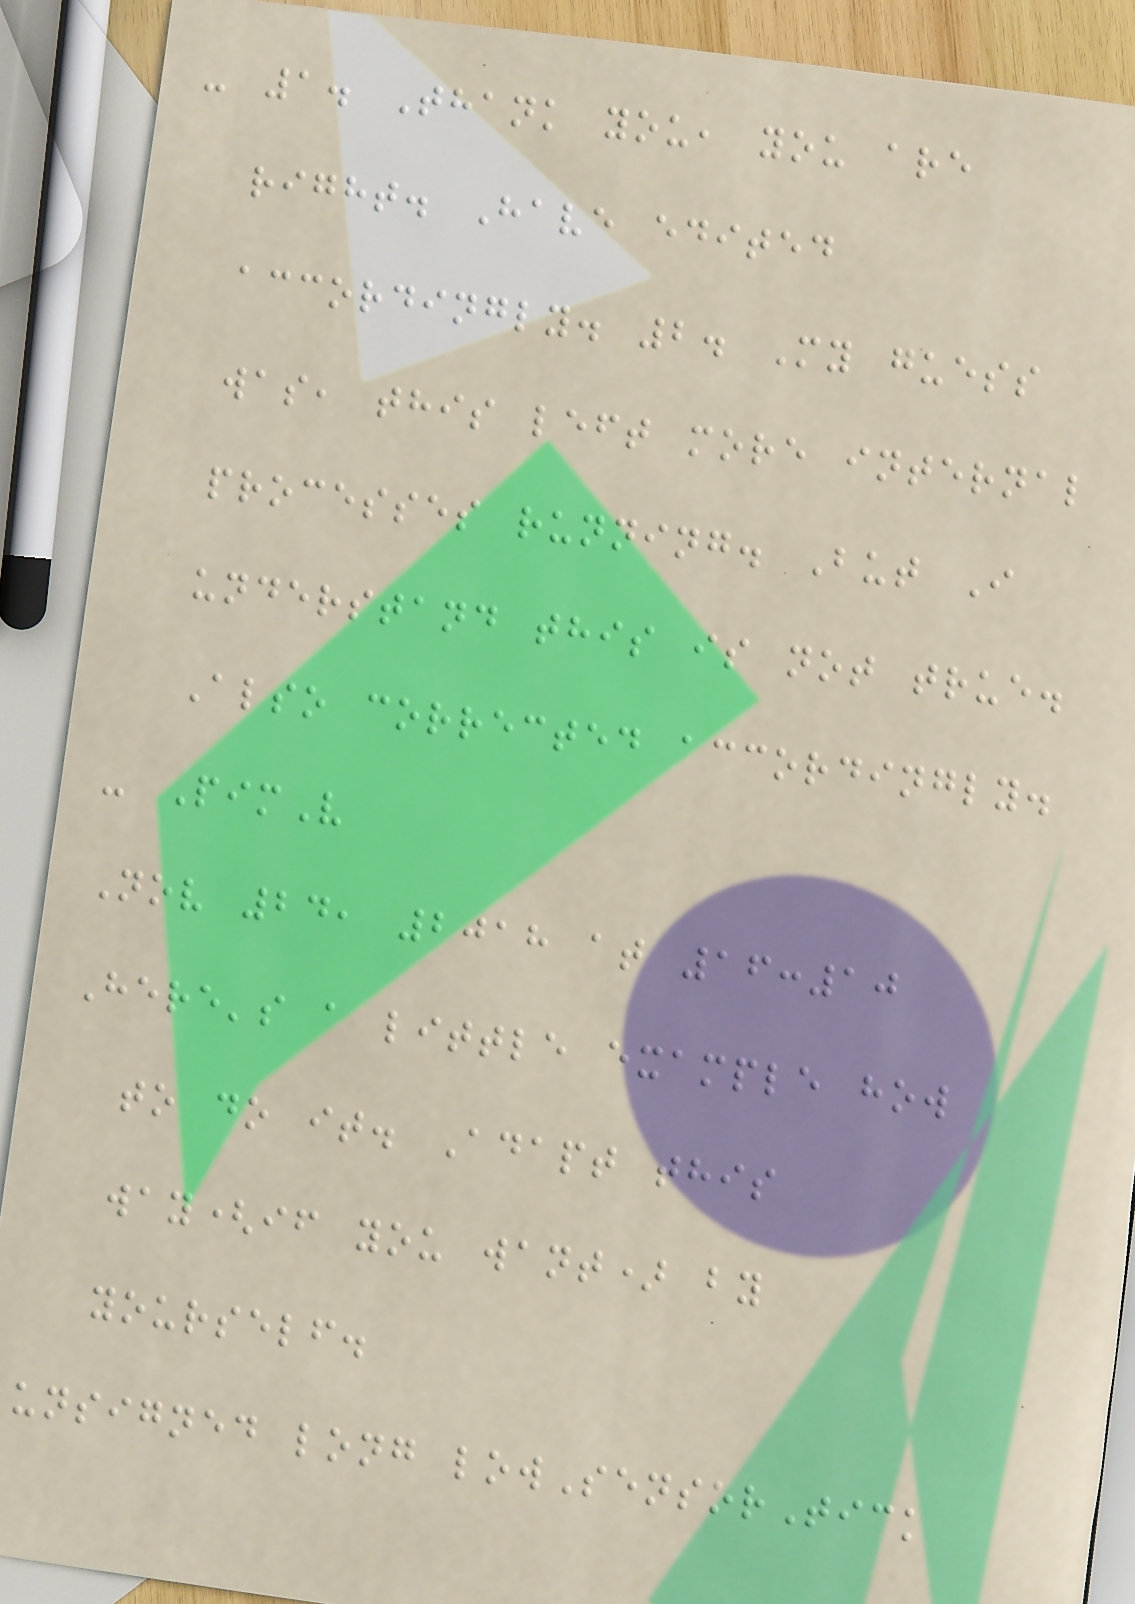- 1. Thank you, you are
right. Have edited
accordingly. 2. My guess
was, this left more internal
processes running. But I
understand this is not true.
Also corrected accordingly.
- PimV
Nov 24, 2018 at 16:10
Here's a little example how
to do it. Adapt this
way(if you want) by
yourself.
unsigned long lowSensorTick
